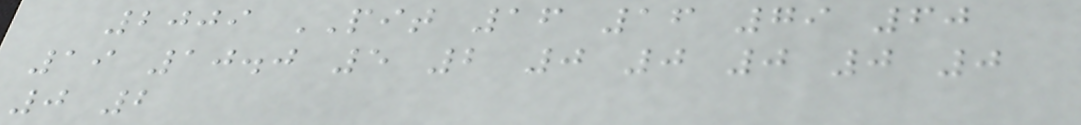2009 PIT 16 16 79 60
19 10.0 5 2 0 0 0 0 0
0 2
